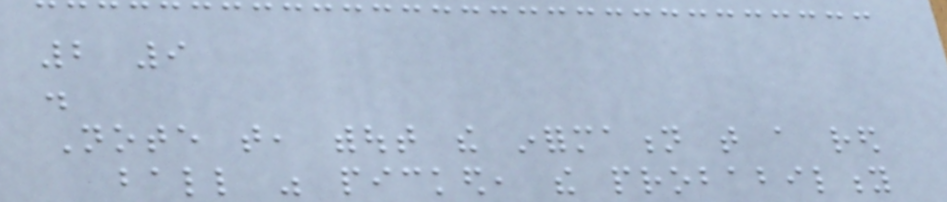2 9
.
Note that, without the information that a red
ball was picked, the probability
